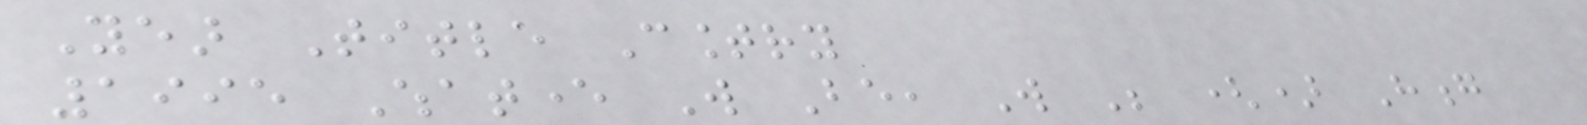Year Title Country
1995 Whatever Will Be, Will Be () Hong
